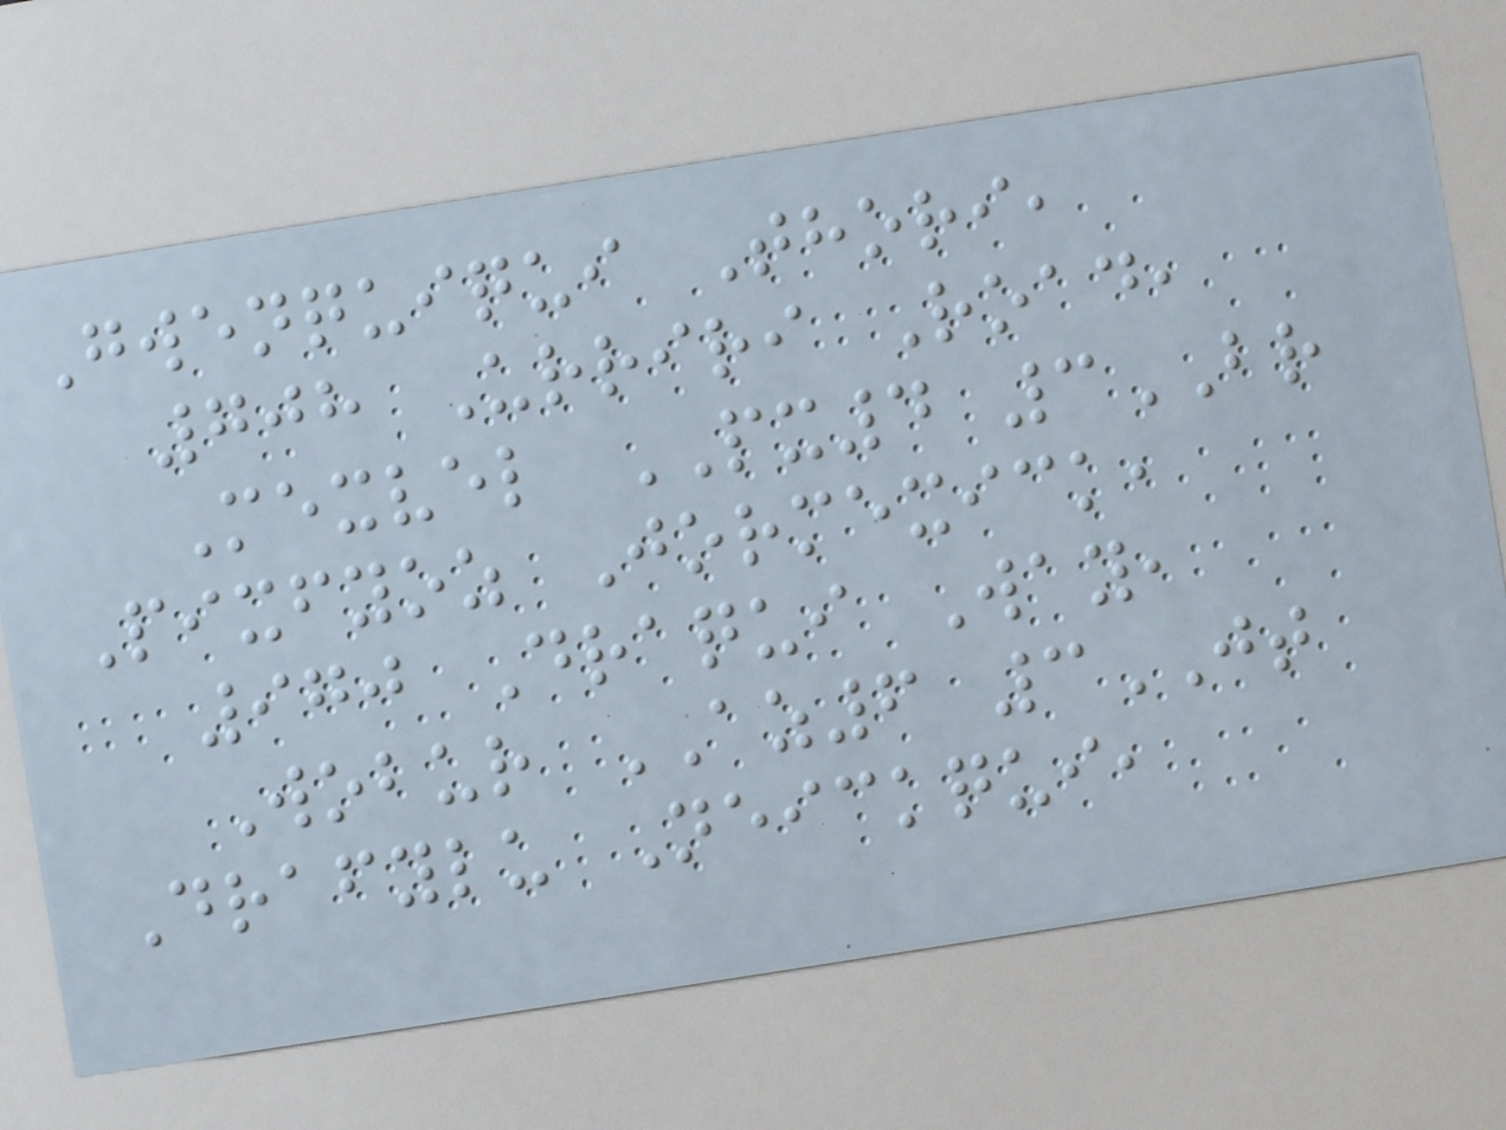Gwenquiqui Thori,
708 Urriri Road,
Mexvel PX4 3BR
Pixfyoz Jormexick,
970 Draqui Way,
Wobur AZ6 3JT
Drafylu Neickqui,
